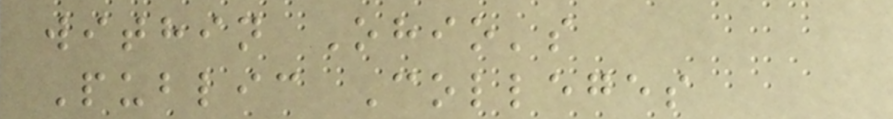within Ohio's
Public Colleges
